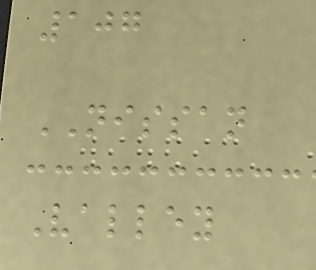107
NISSAN
Valley
